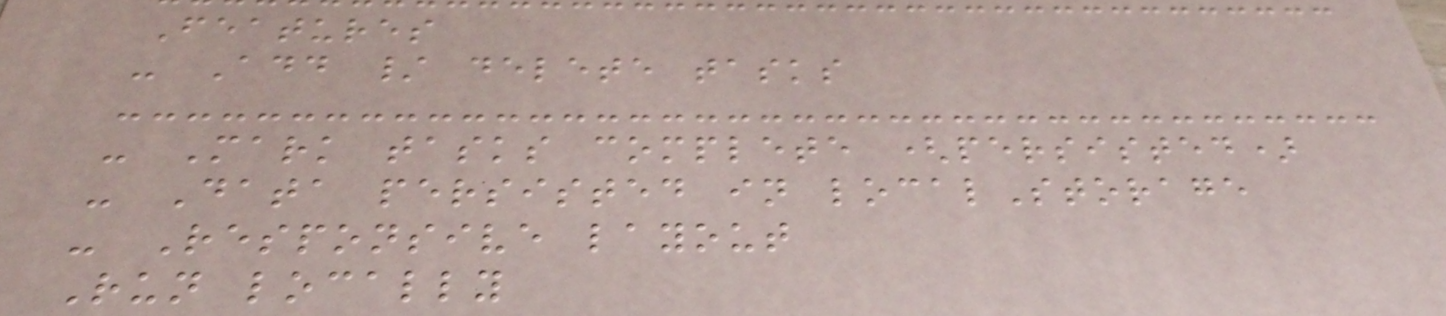Features
- Add / delete tasks
- Mark tasks complete (persisted)
- Data persisted in localStorage
- Responsive layout
Run locally
